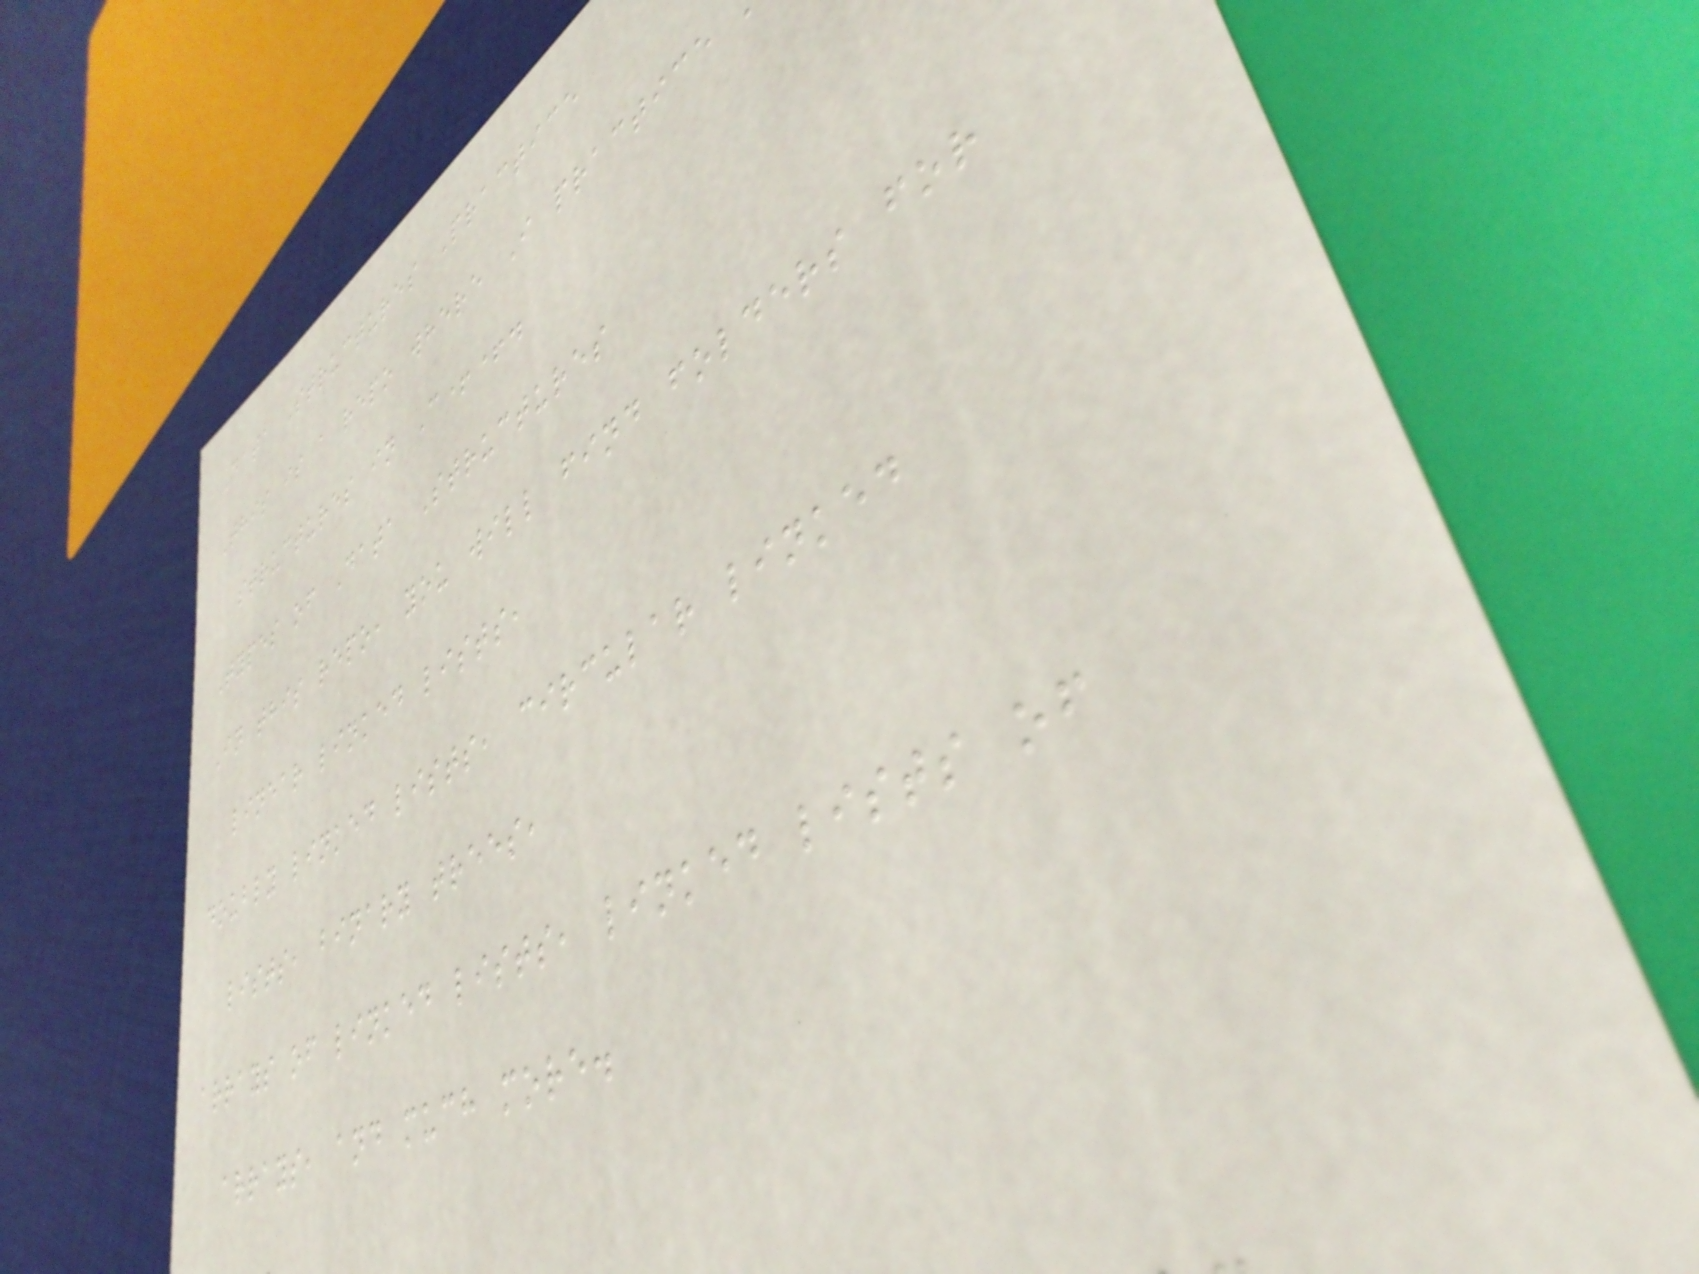Data Structures Practice
This is a repo where I practice
structures in C++.
Types of Data Structures
In this repo, you will find folders for
linear linked lists,
doubly linked lists, circular linked
lists, binary trees,
arrays of linked lists, linked lists of
arrays, and much more.
